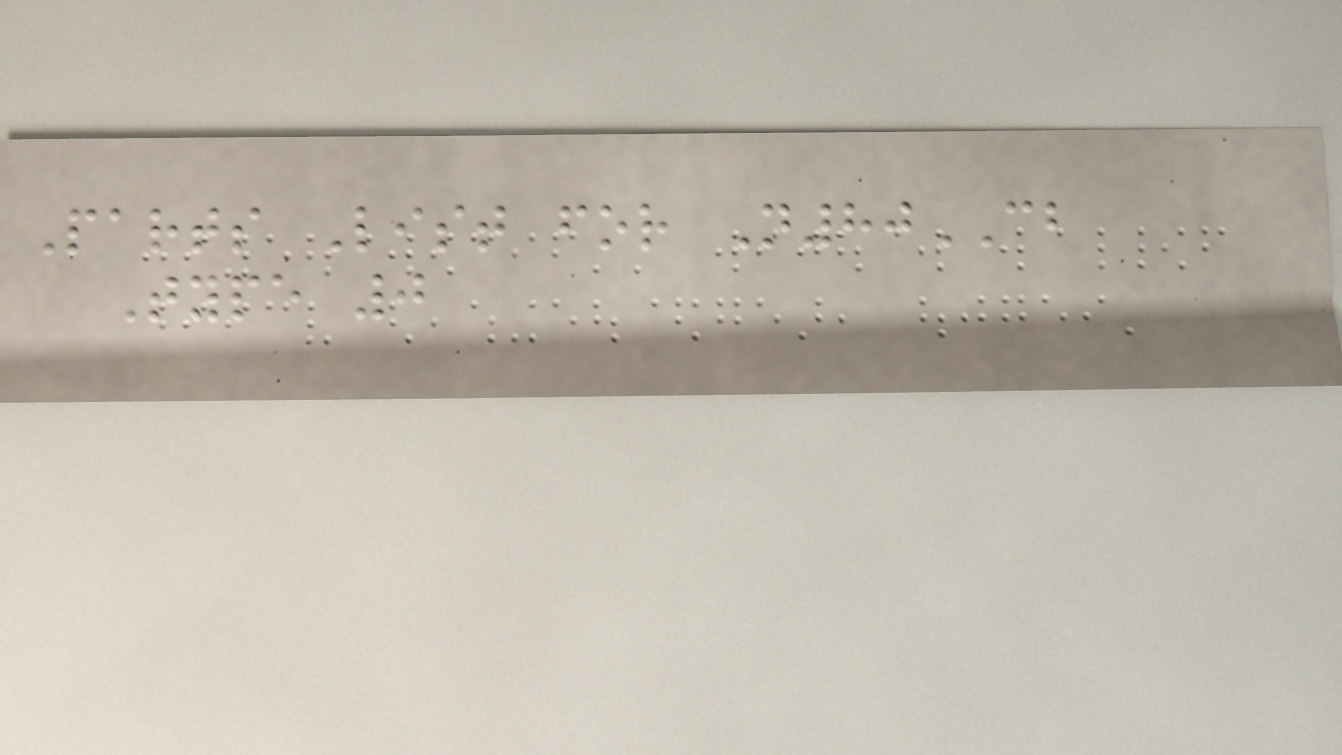Parts List for N80CB
Type 0
